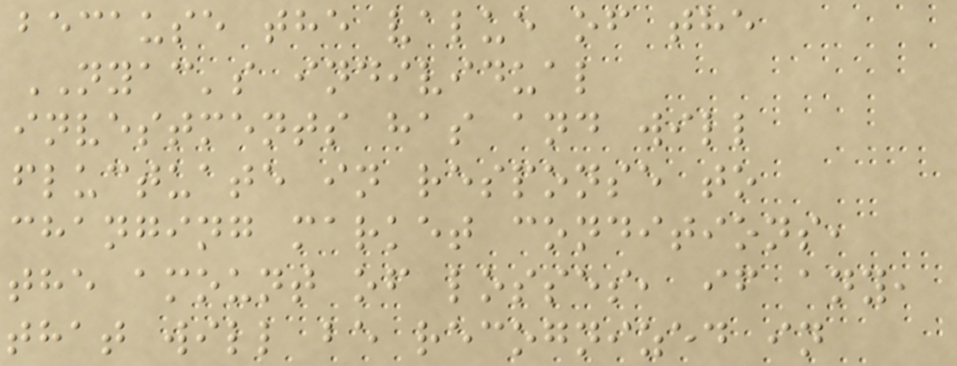because the value of the
NYAC's individual
investments has and will
fluctuate in response to
changing market conditions,
the amount of losses, if any,
that will be recognized in
